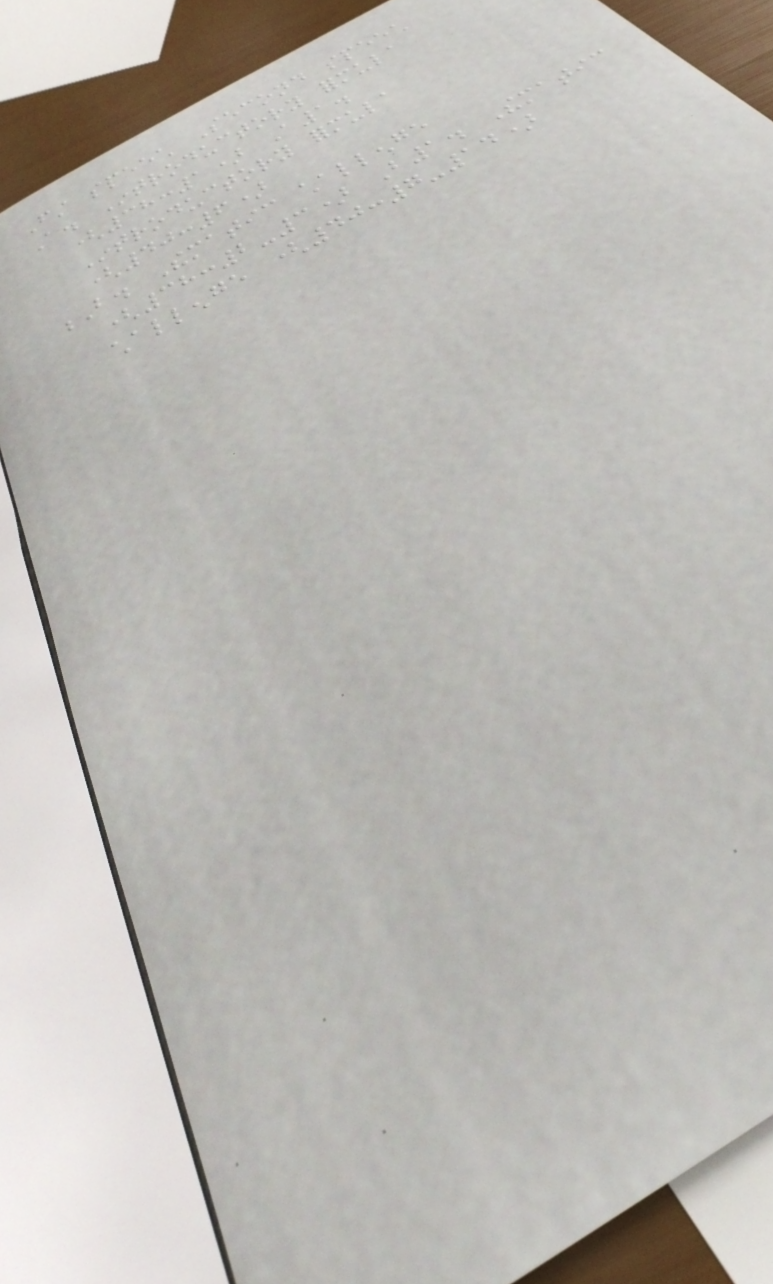First speech Second speech
A. Introductory formula
(38:1) A1.
Introductory formula
(40:6)
B. Thematic challenge
(38:2-3) B1. Thematic
challenge (40:7-14)
